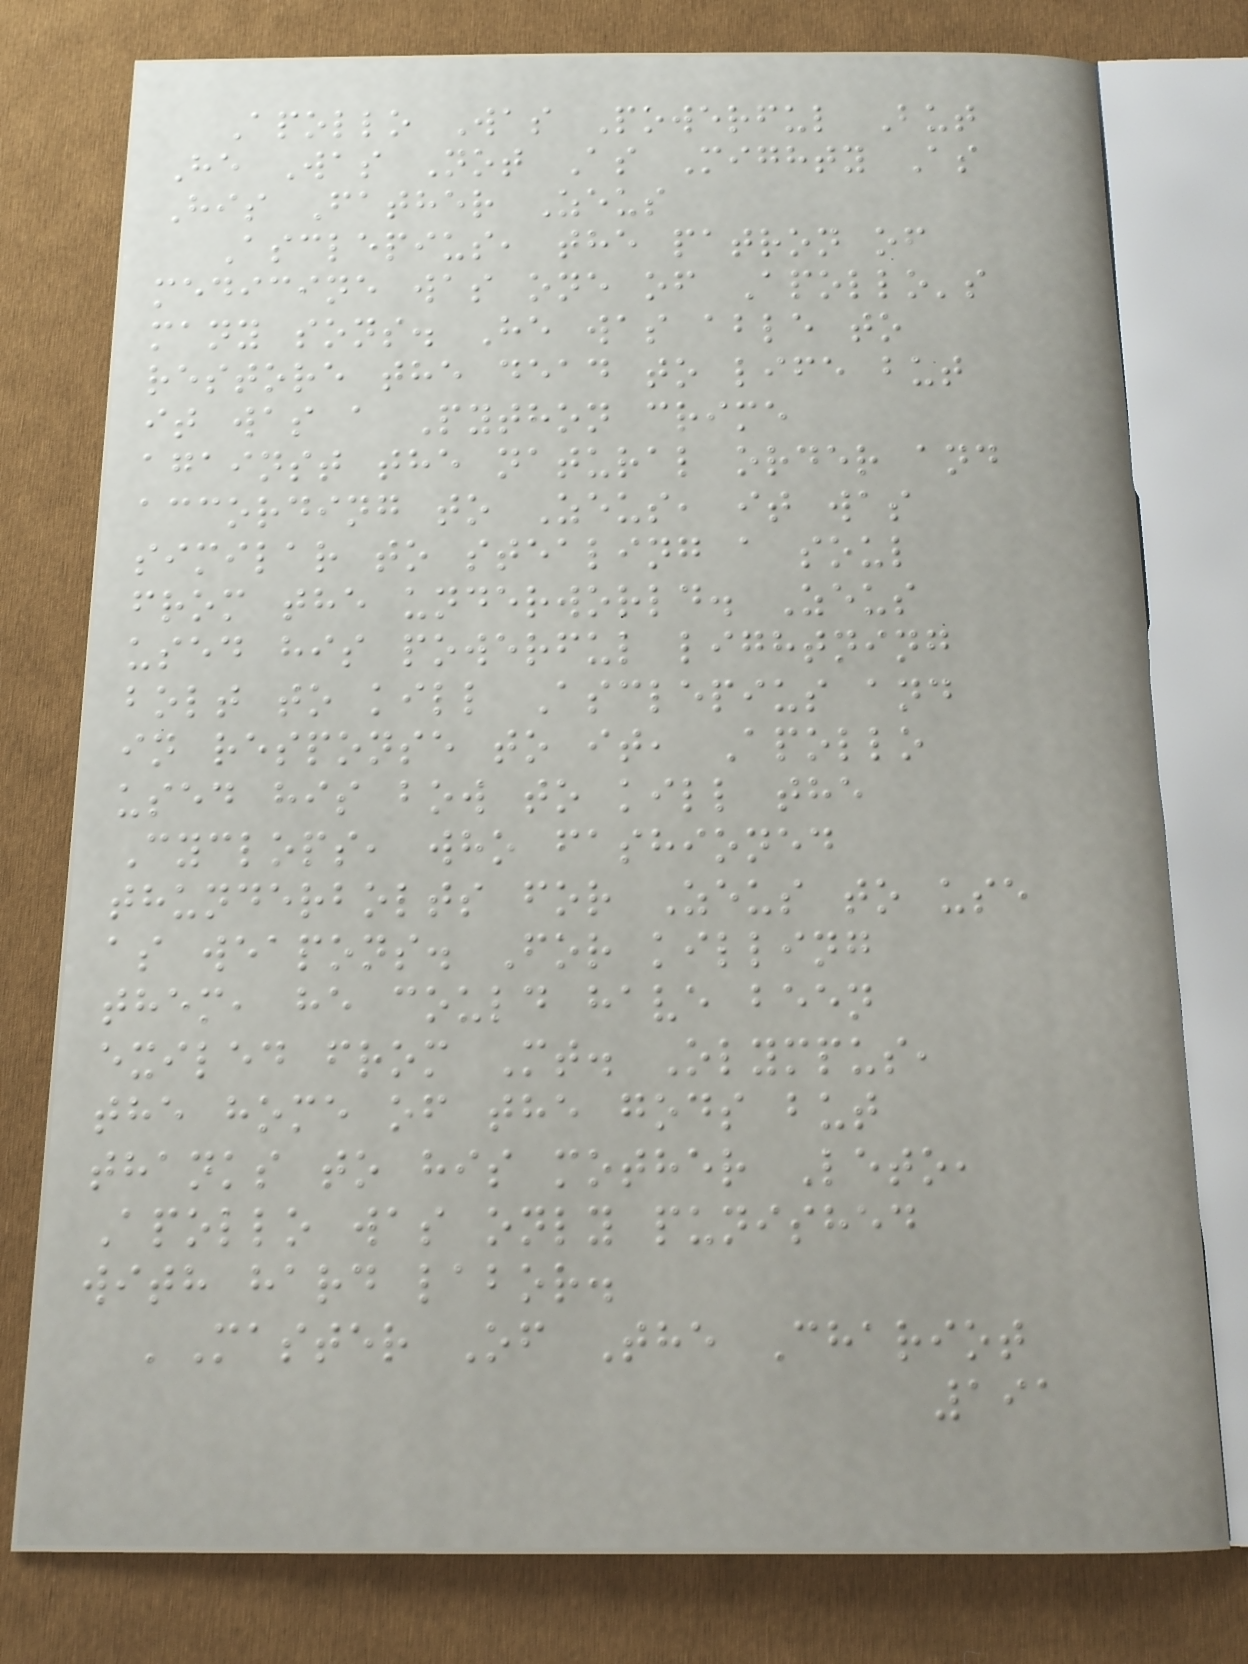Apollo Was Powerful But
He Was Not As Mighty As
His Father Zeus
Asclepius, the patron of
medicine was one of Apollo's
many sons. He was able to
restore the dead to life but
it was a Python crime
against the natural order and
according to Zeus, it was
similar to stealing a soul
from the underworld. Zeus
used his powerful lightning
bolt to kill Asclepius and
in response to it, Apollo
used his bow to kill the
Cyclops, who fashioned
thunderbolts for Zeus to use
as weapons. For killing
them, he could have been
exiled from Mt. Olympus,
the home of the gods but
thanks to his mother Leto,
Apollo was only punished
with hard labor.
'Master Of The Chariot
191
